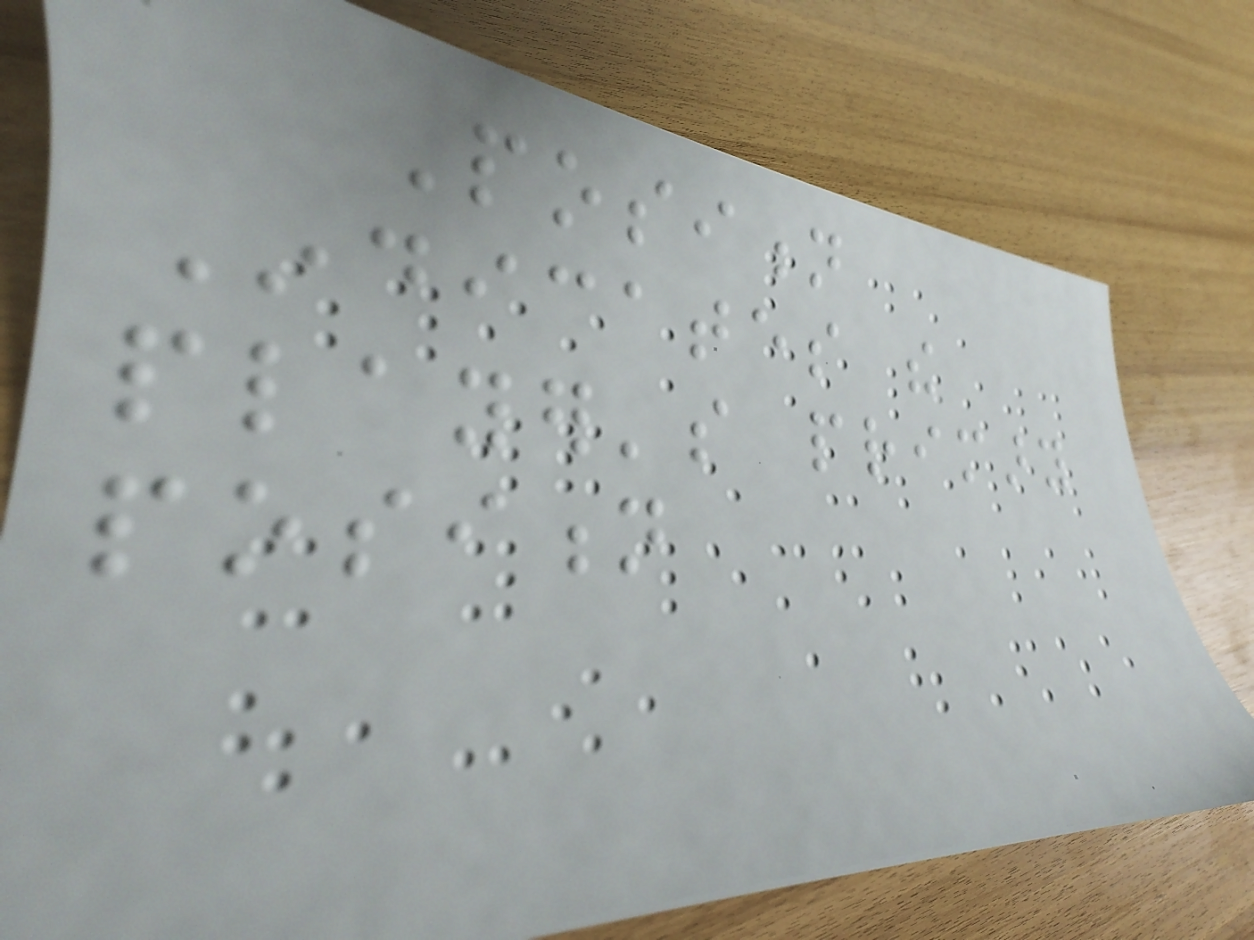Position
Indicates the
player's primary
position
